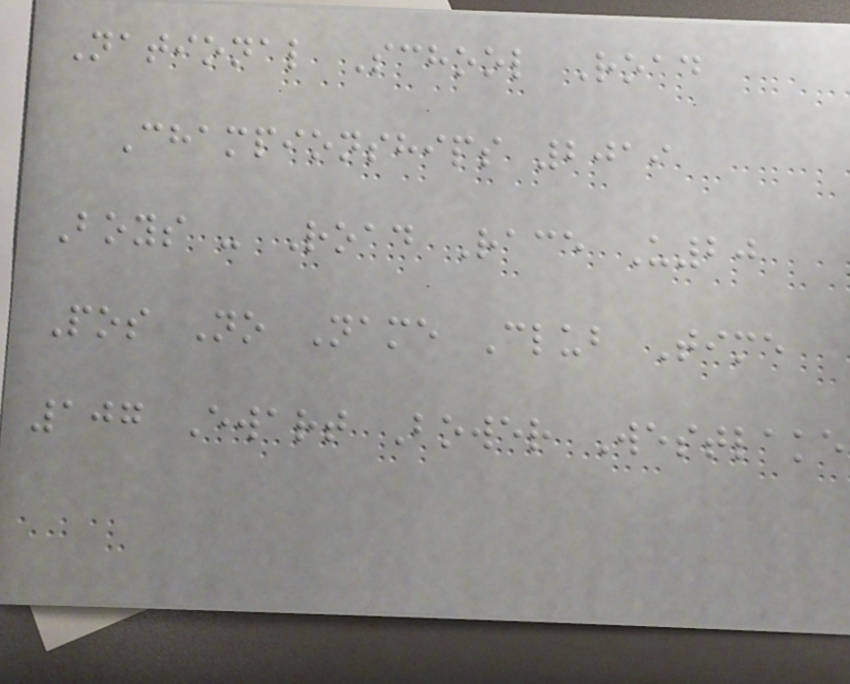National School Road
Championships 2019
Boys - Road Race U20
Pos No Name Club Time
107 Ewart Bower Westlake
